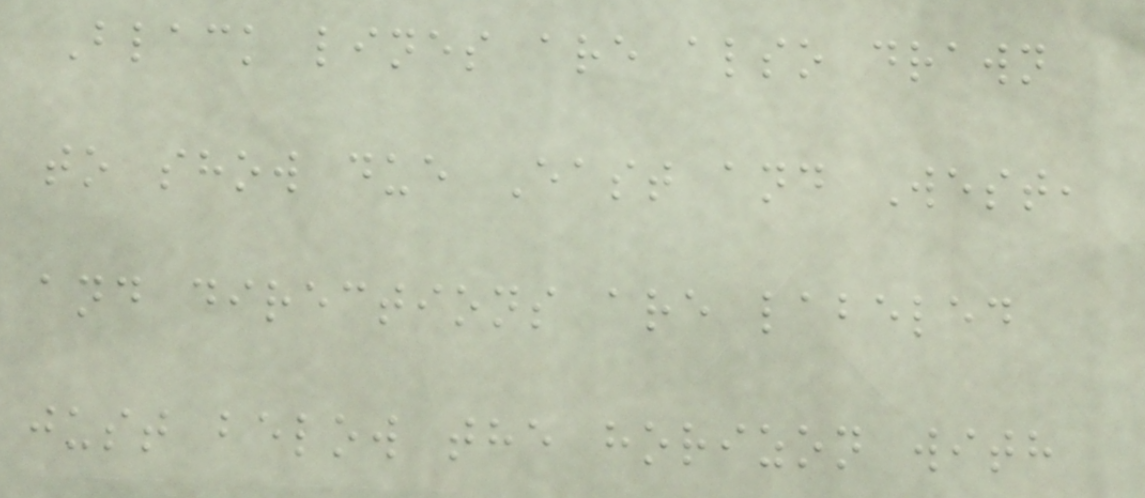Black lines are also drawn
to show due East and West,
and directions are labeled
just below the horizon with
